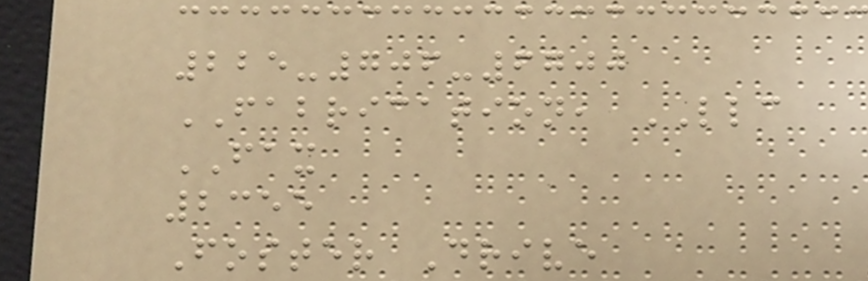225-706-6700
FABRICATION, LLC
FAX
2355
Foster Drive
